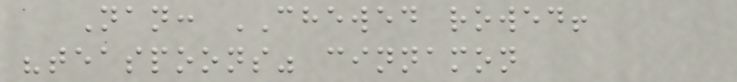Nan: CHEWED rowed!
"teaspoons" cinnamon
